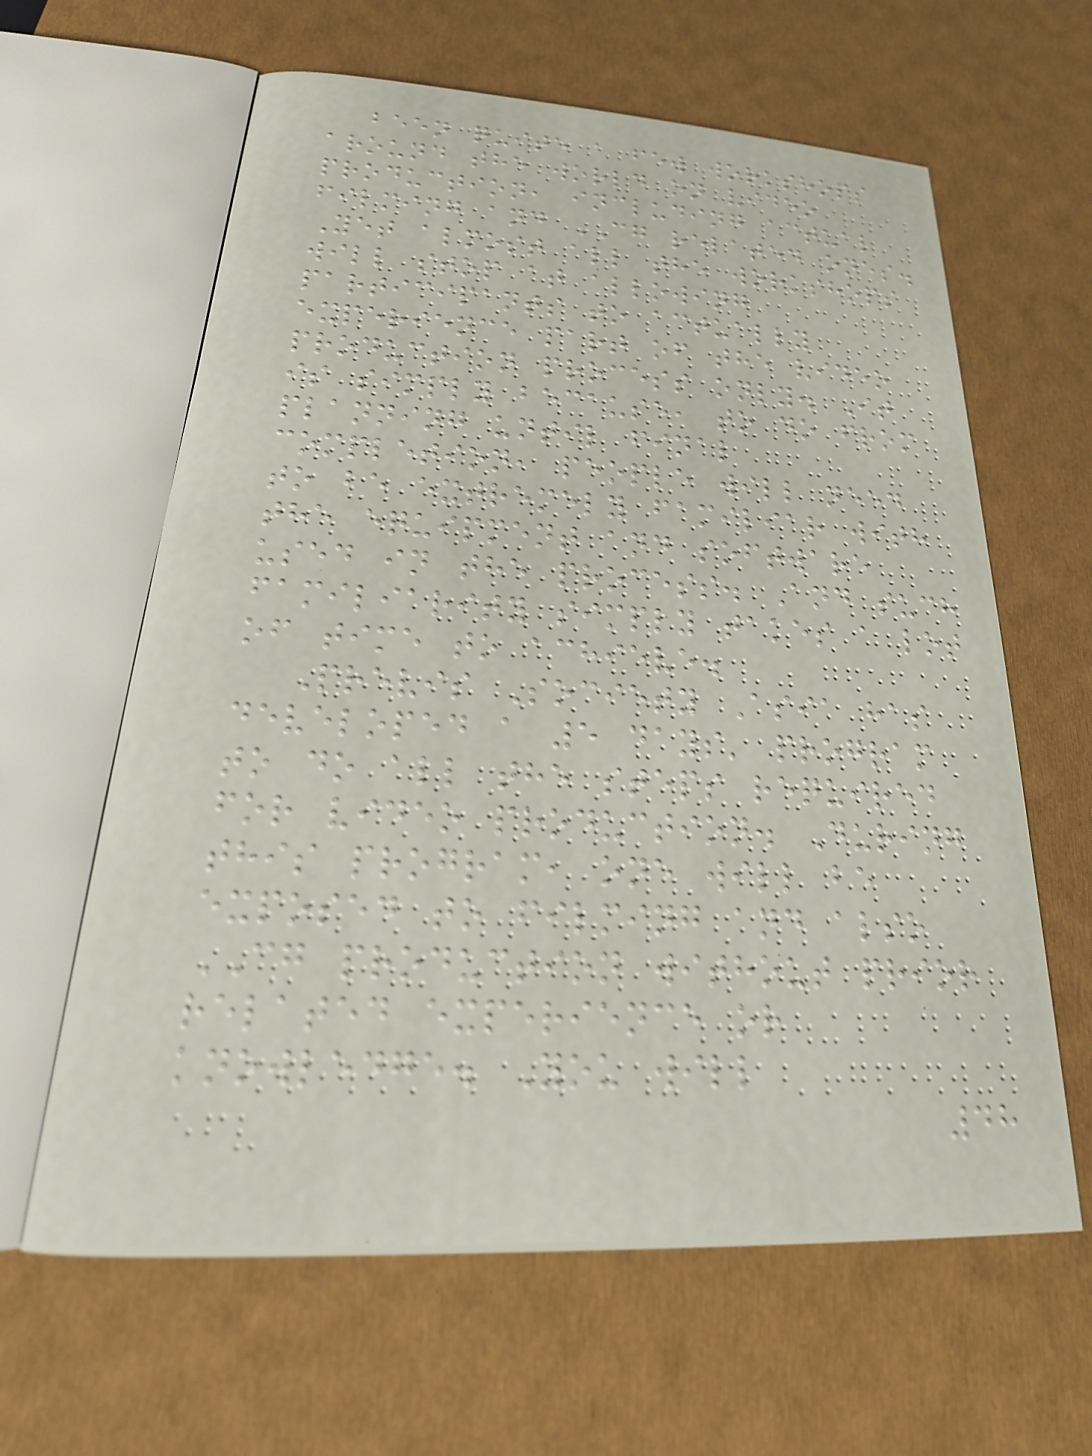been quite a few workshops
around the world on video
production, including actual
filming and CG related ones.
Yet almost all the workshops
will stop at allowing
participants to actually
experience part of the video
production process only. It
is simply because, to do from
planning until final
completion, people will need
to be extremely familiar with
the equipment and software
used in the process. And such
familiarity simply takes a lot
of time to achieve.
Previs Society Asia has
developed a 5 days' program
to do all the steps required
for video production. During
this program, one will be
exposed to filming and also
CG production without prior
related experience or
knowledge. You will
48
